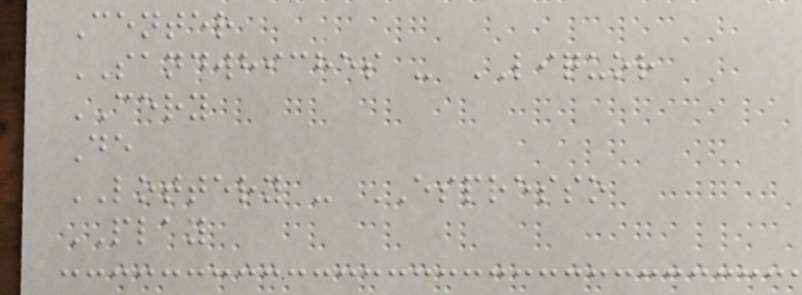Center
SANDWHICHES - LIQUOR
CERY
De
LOTTERY - ESPRESSO
PLAY
